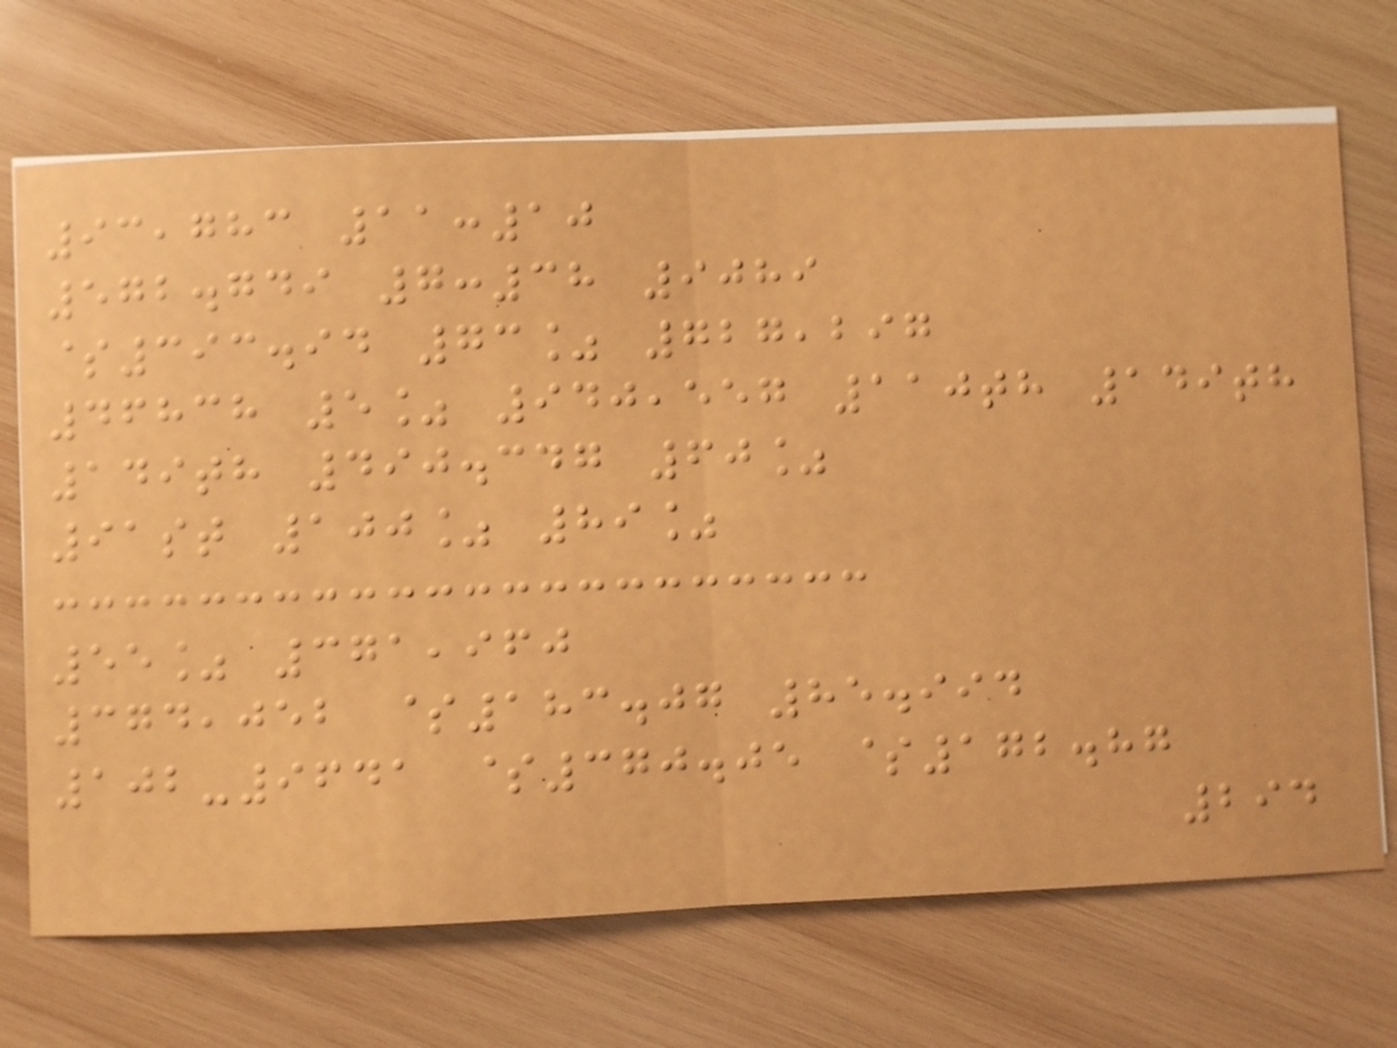93,783 11:10
572.749 7:38 9089
$393.94 73% 727,297
46838 5% 940,557 110th 149th
149th 490.347 60%
91st 100% 89%
55% 371,960
374,052 $183.07 85.994
102-9641 $370.05 $172.87
294
